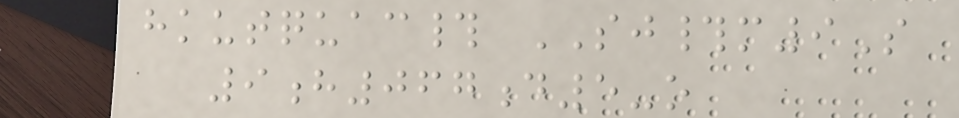hkutquac# SJ#m9S
9h067d5-o
